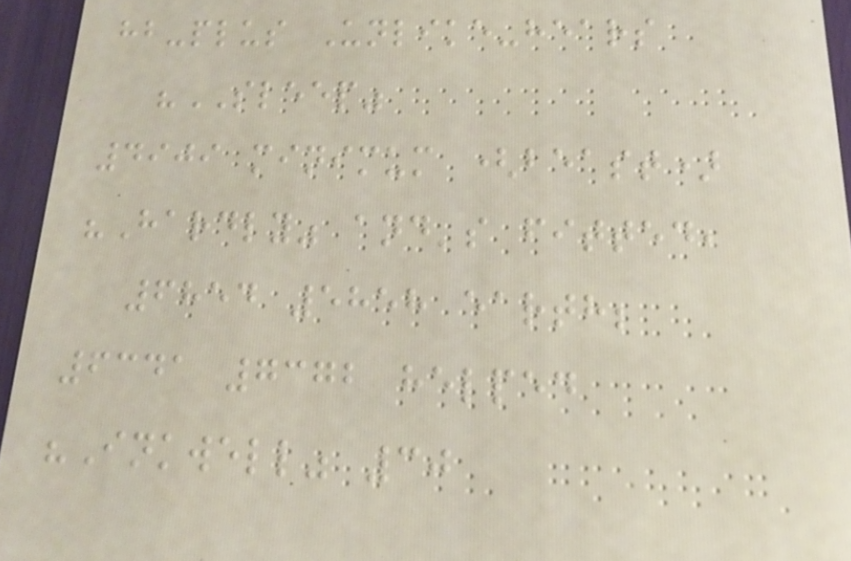hb-plus Unlike-hears
"SLEEP"
4909 minimum (beast)
"Hardly" and's fitted,
6854 5858 earth;
6341 7372 helped
"Inkwell" 30
